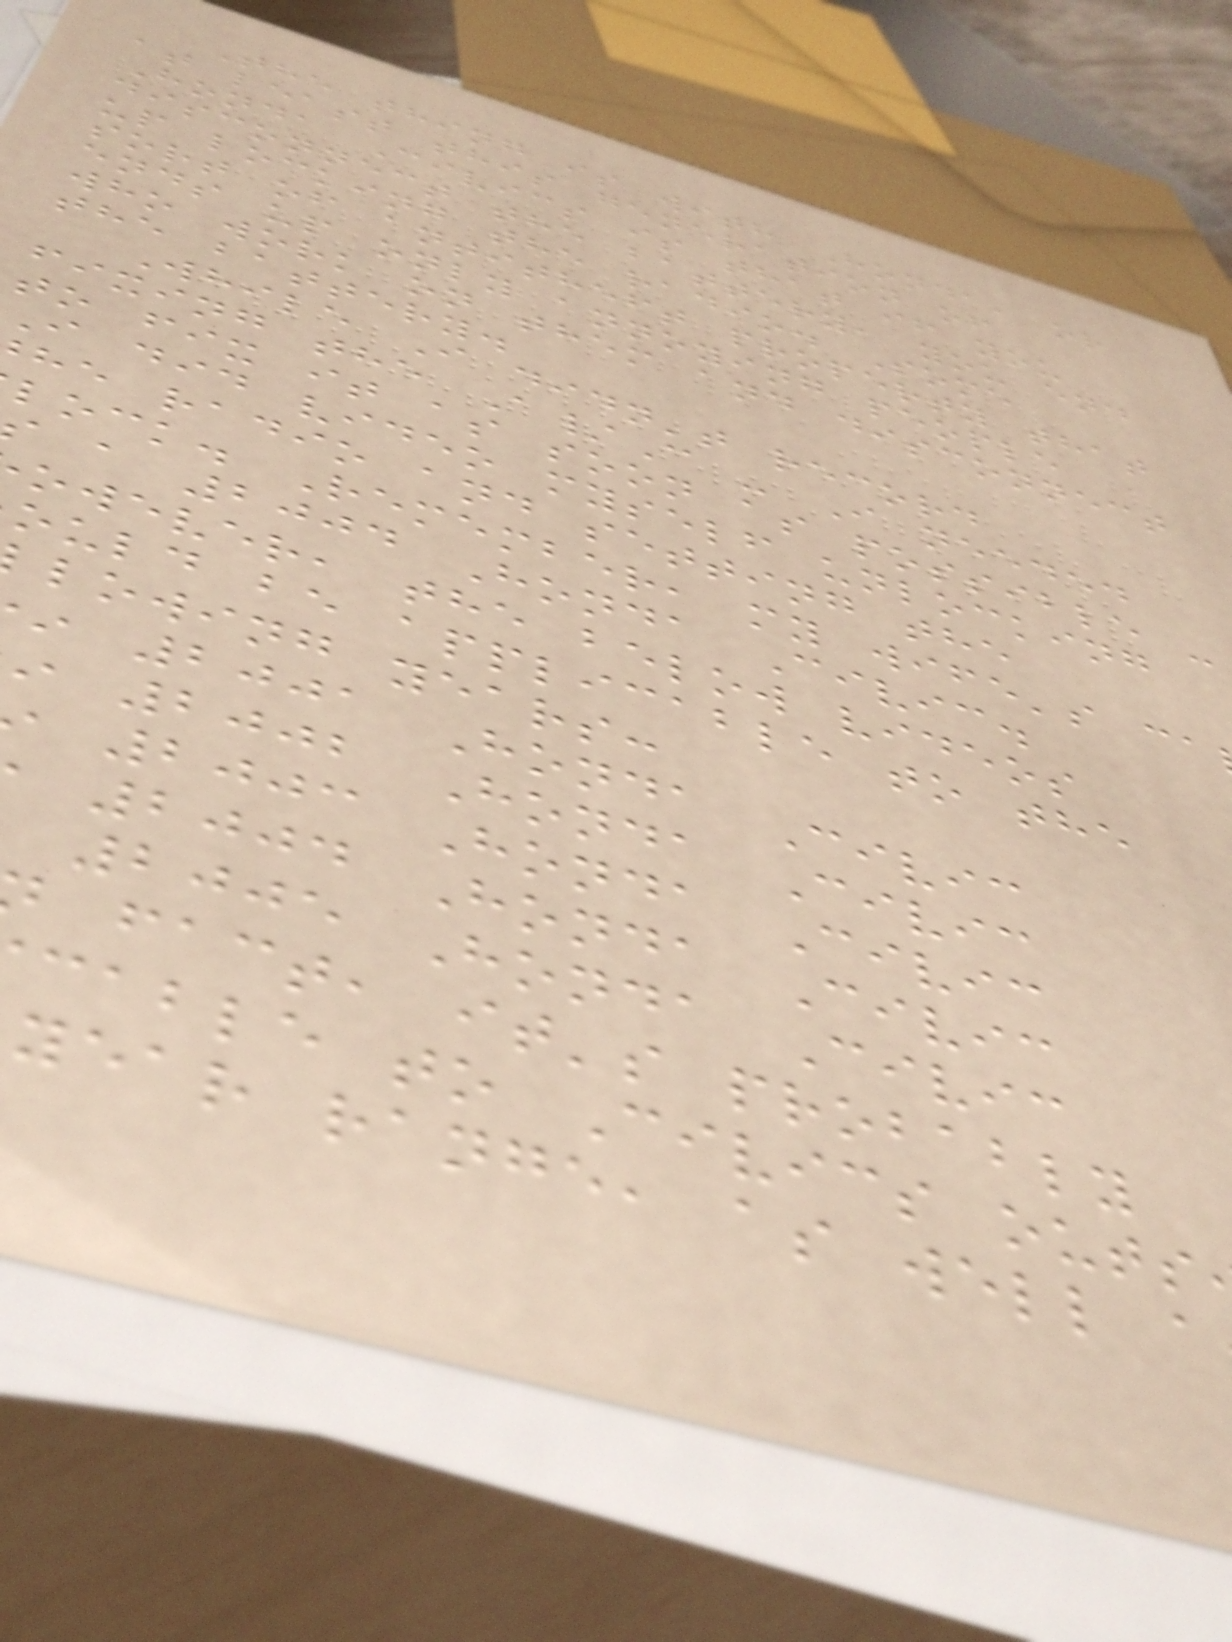The thing is with Honda, or
at least this generation of
Honda Civics is that if you
disconnect the battery, you end
up locking the radio. Some
sort of antitheft property that
ends up only annoying people
who work on them and disconnect
the battery.
While I didn't record
fixing the A/C - I needed
to fix it as soon as possible -
i did video myself unlocking
he radio and setting the
lock. Remember, my wife's ca
a 2004 Honda Civic.
owever, the below videos
ould be applicable to the
lowing years:
2001 Honda Civic
2002 Honda Civic
2003 Honda Civic
2004 Honda Civic
2005 Honda Civic
fact, it's probably
cable to Civics outs
year range, as well a
